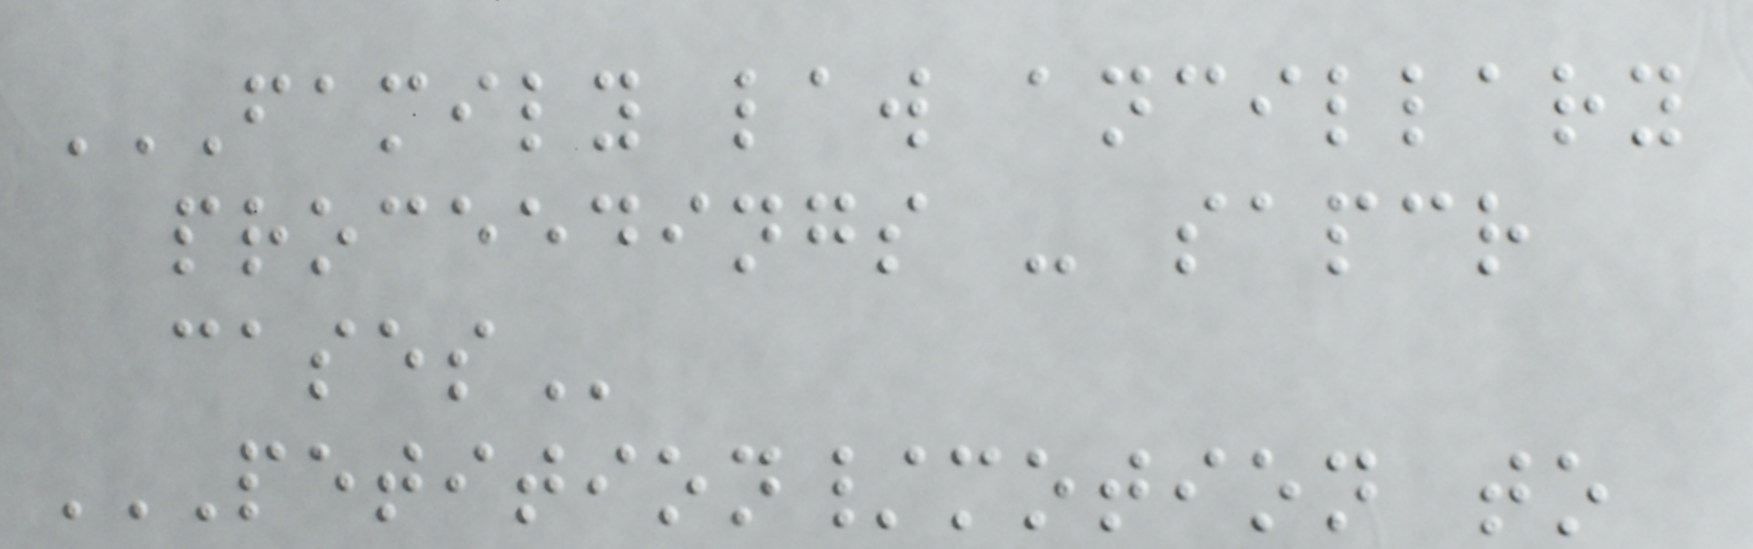FAMILY LAW ANCILLARY
PROCEEDINGS - SAPCR
CASES
PETITION/MOTION TO
